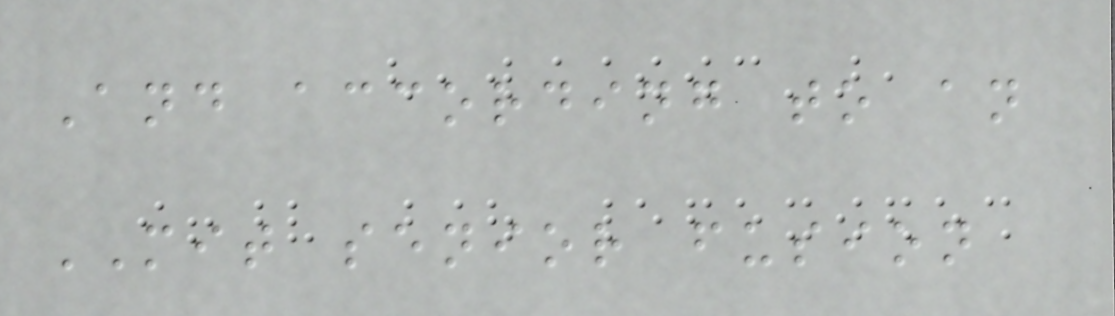And according to an
MIT senior fusion
